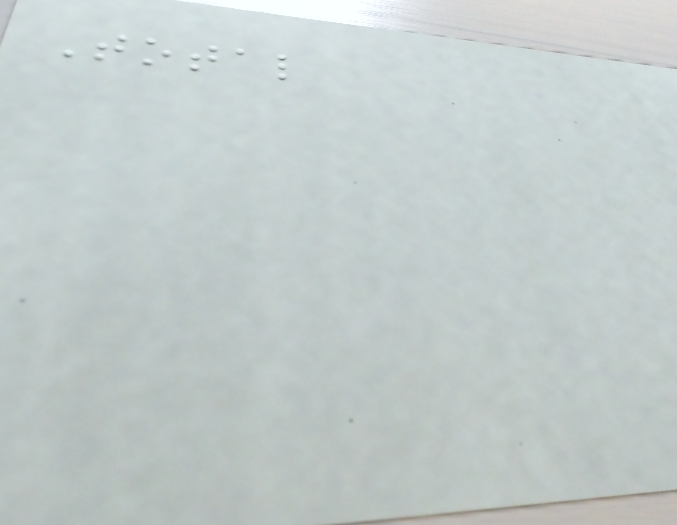Total
